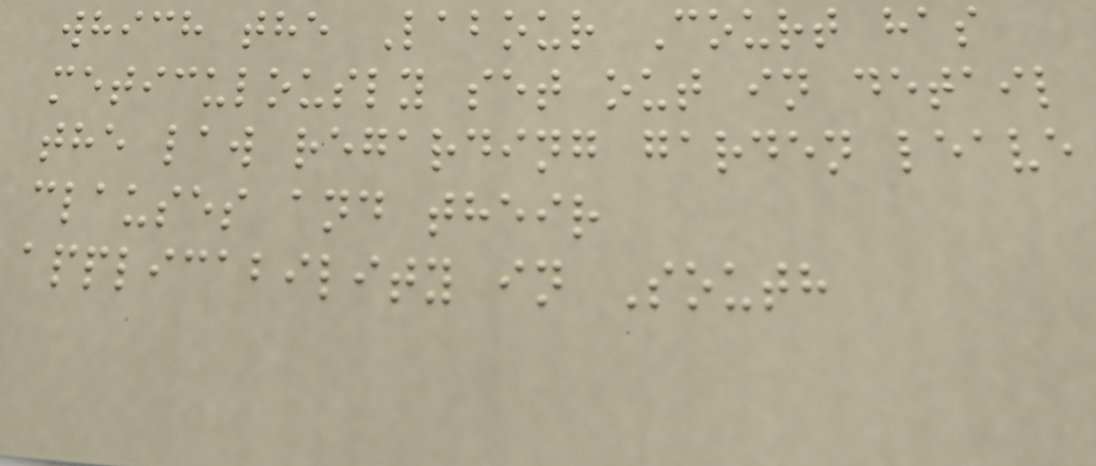which the Labour Court has
meticulously set out in detail
the law regarding garden leave
clauses and their
applicability in South
